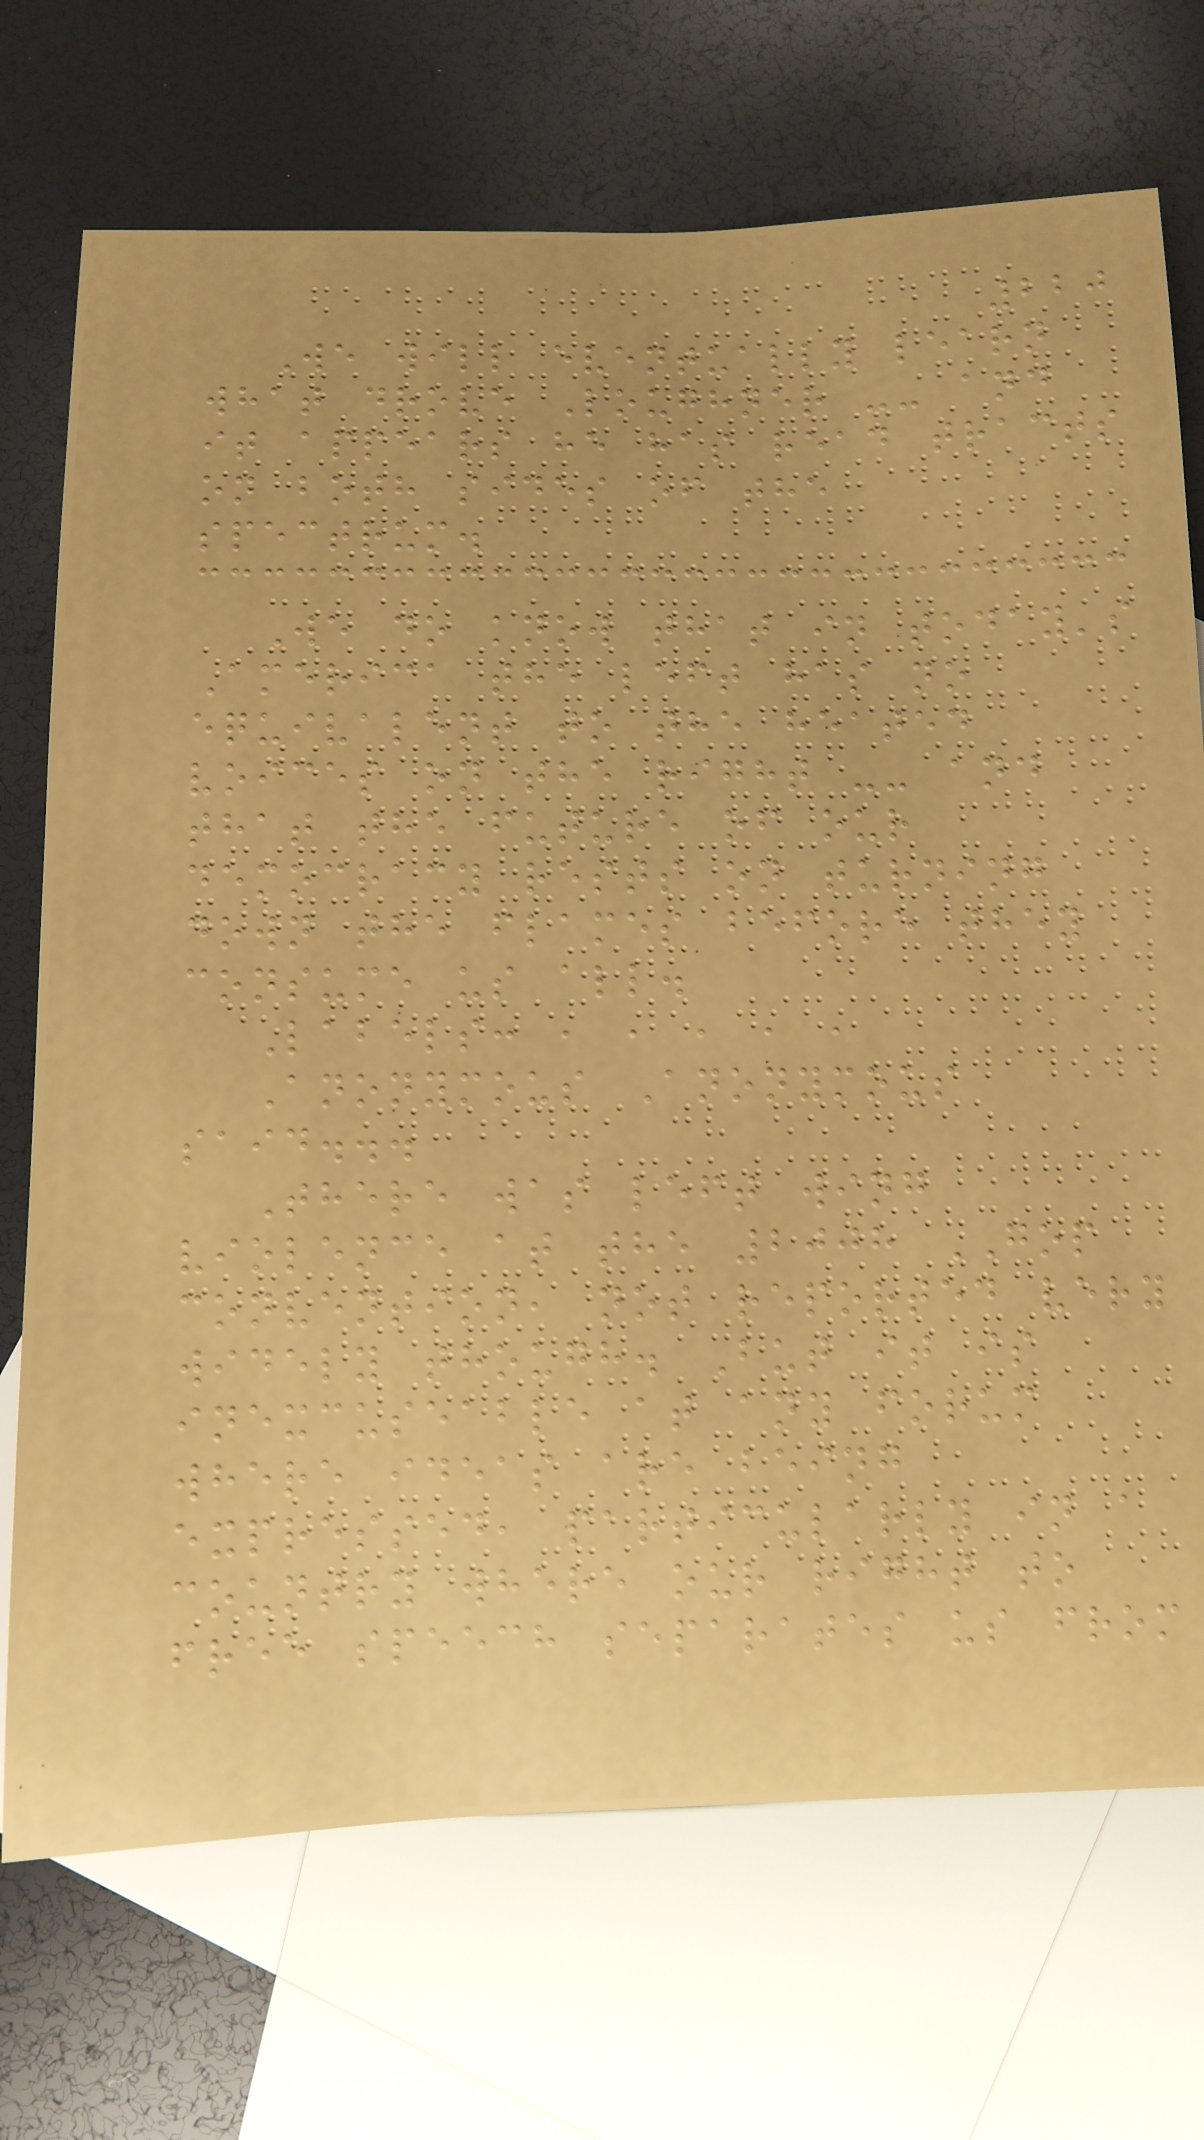220
We will eventually learn
what drove Loughner -- and
it appears he has read tracts
on both sides of the
spectrum.
We do know that in today's
America the left has no
equivalent to the heated
voices on the right -- and
that the future of our
democracy rests on turning
down the flames before they
consume us all.
Labels: , , , , ,
Anonymous Anonymous
said...
There was left wing
violence at the 2008 GOP
convention, not reported very
widely though. But it is
inexcuseable at any forum
where ideas are being
expressed, particularly in a
country where our right to
free speech separates us from
